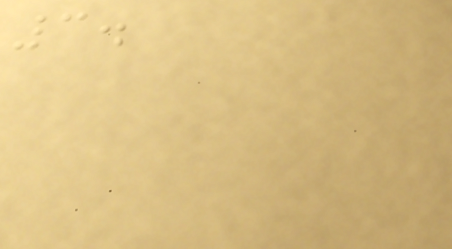3.
